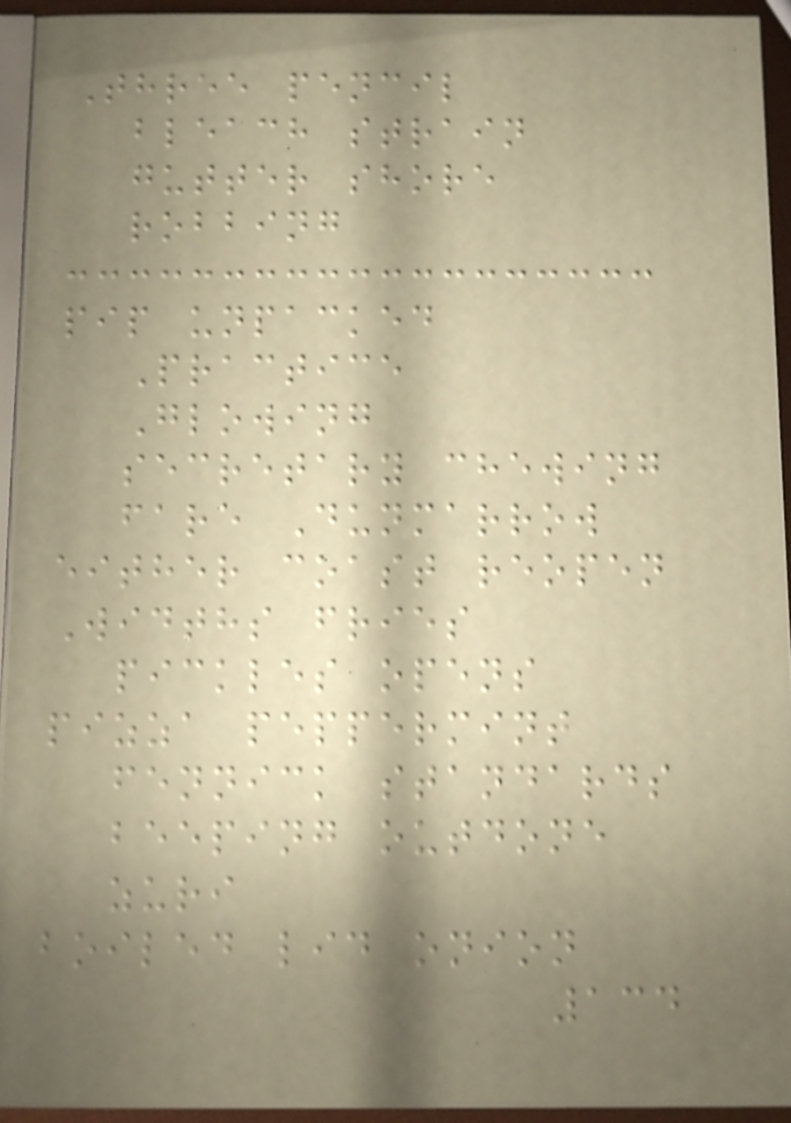Three pencil
bleach strain
gutter shore
robbing
pip unpacked
Practice
Glowing
secretary chewing
fare Dunmarrow
either coast reopen
Widths fries
pickles opens
pizza peppermint
fennick standards
beeping outdone
zuri
boiled lid onion
134
